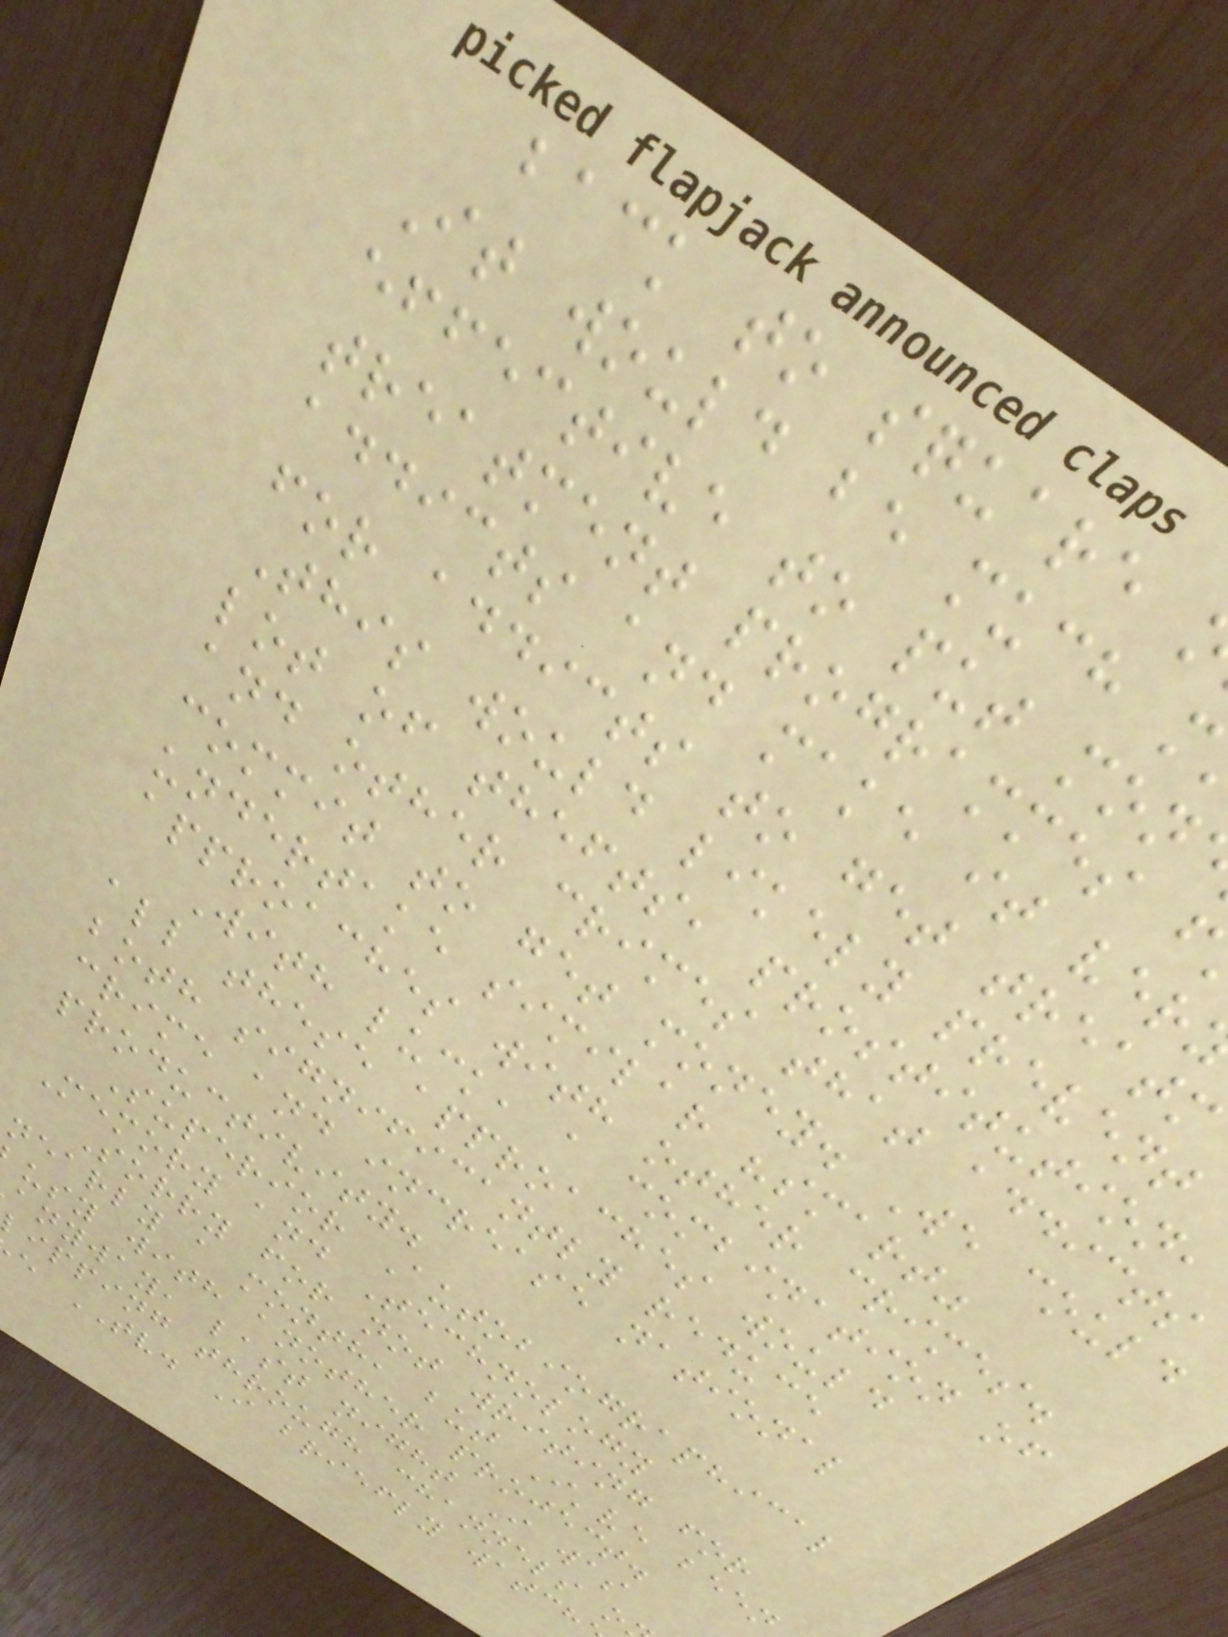back to square
It would be much m
effective to put mon
treatment programmes f
addicts and make it ver
for addicts to get treatm
This would likely prevent
lot of thefts, prostitution,
and other crimes that addicts
commit to get money. We could
undertake similar "smart"
approaches with other crimes.
With luck, a combination of
all these approaches would
both significantly reduce
crime and increase national
productivity.
Superior Autobiographical
Memory and Technology
Sorry for not writing for
nearly a month, but I've been
usy with another project.
anyway, last night I was
ipping through channels o
e TV. I briefly watch
